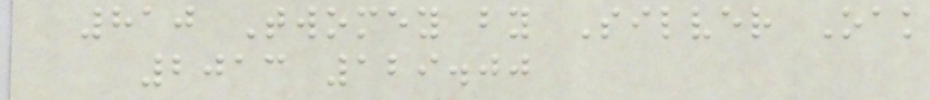810 Twomey by Silver Oak
2013 129.00
